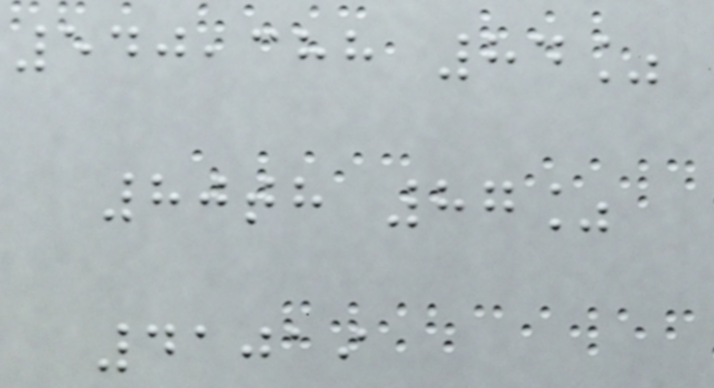540,388 84%
80th 87%
41019
